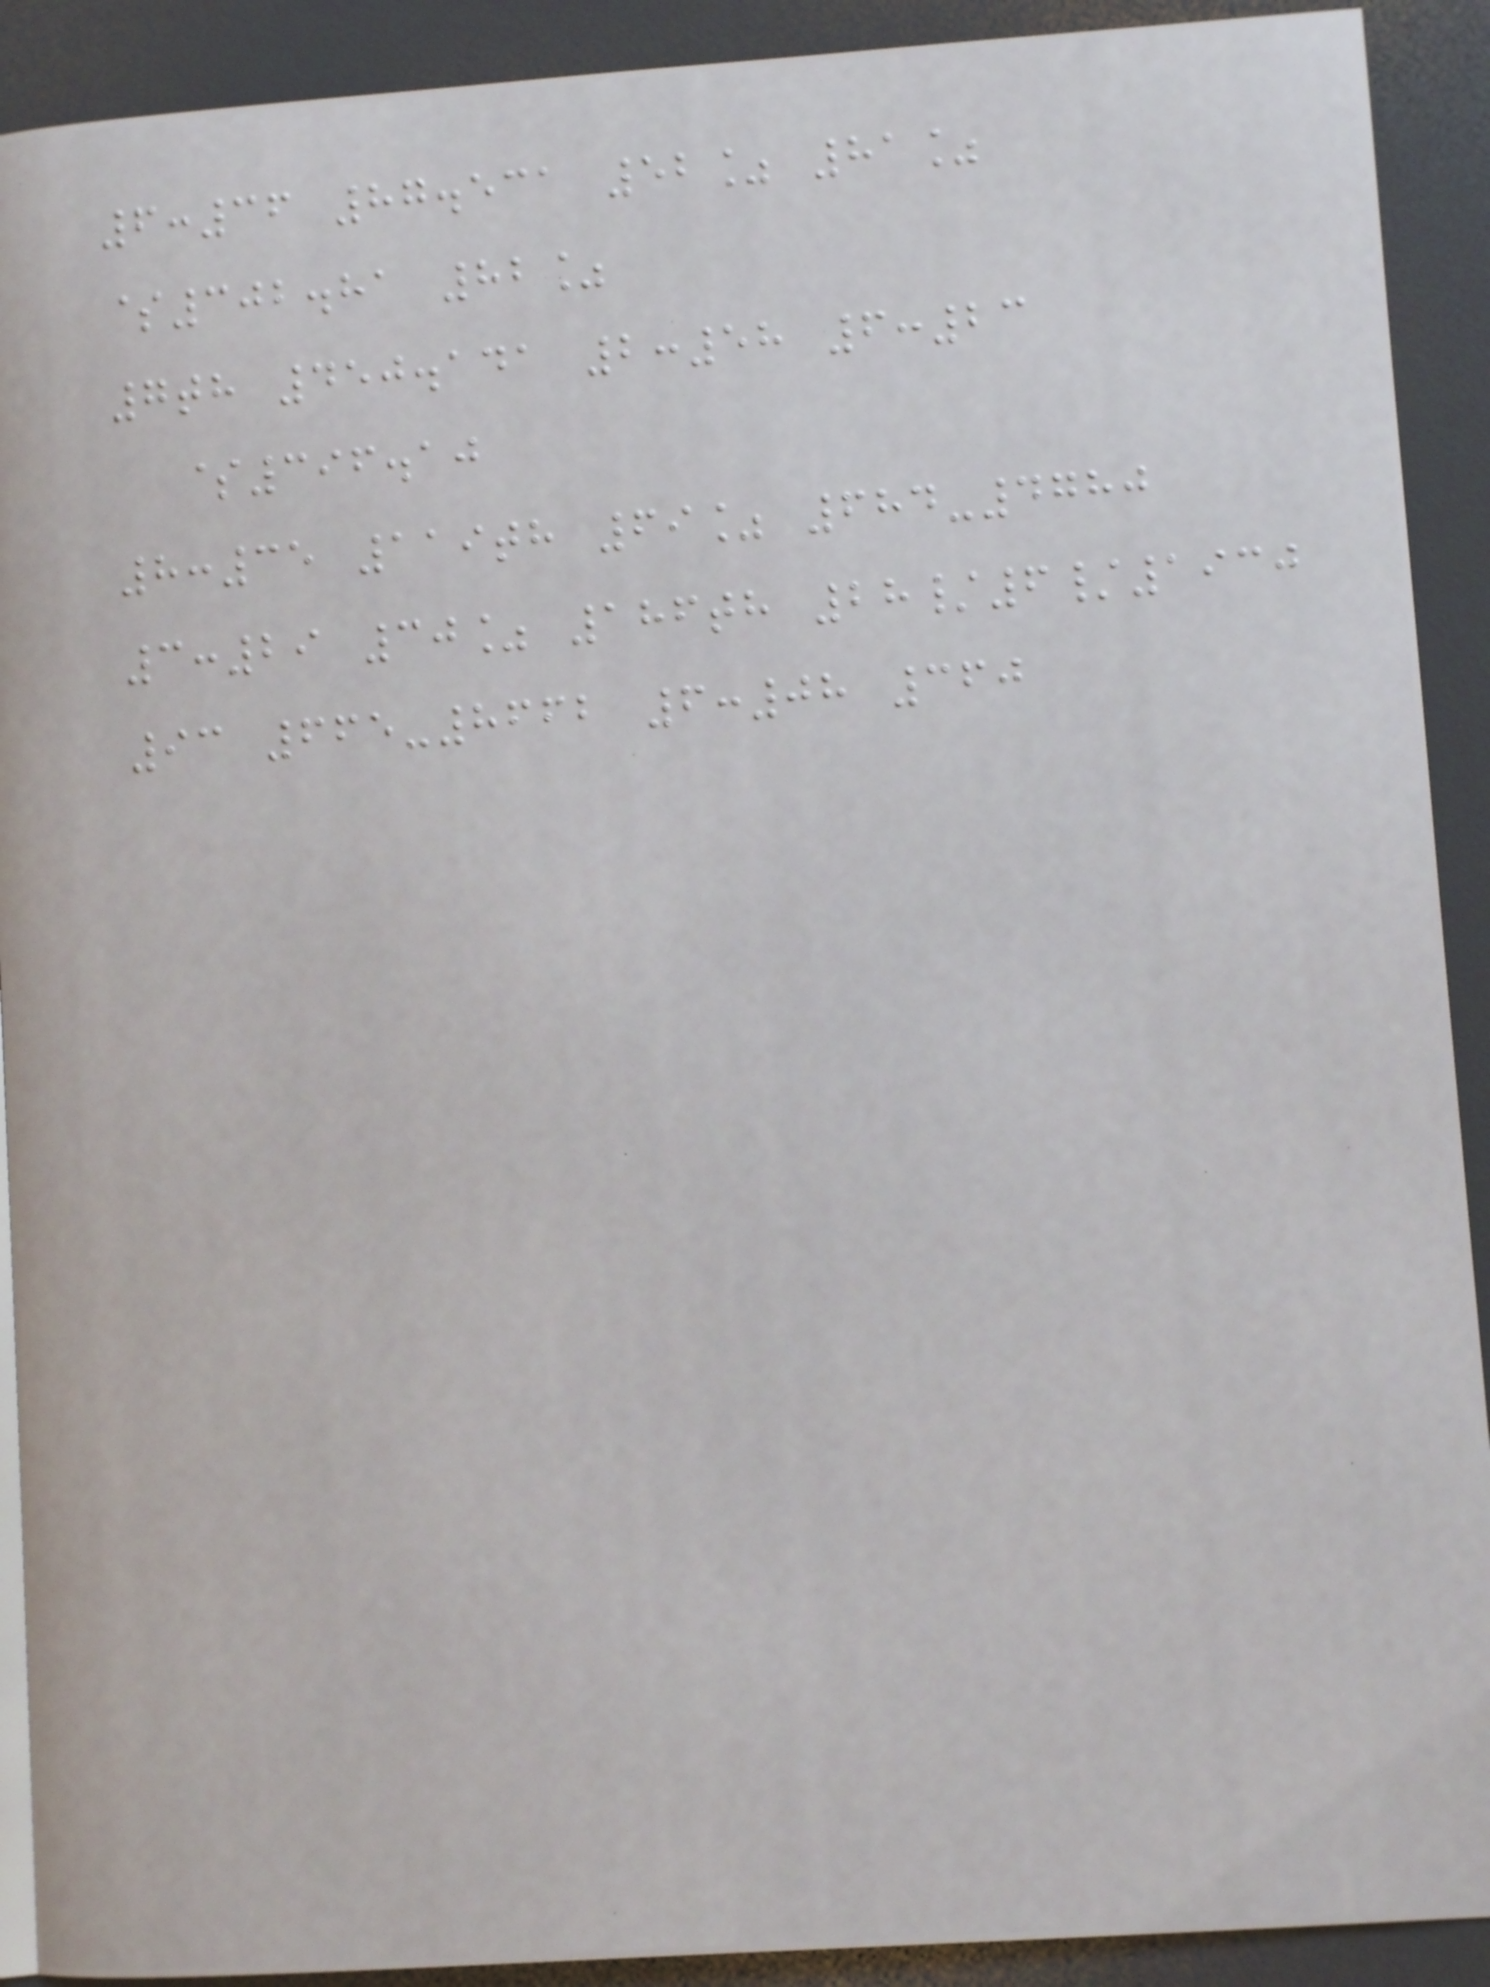6:36 87.531 52% 81%
$302.81 82%
7th 450.141 2:58 6:23
$396.10
8:35 119th 69% 684-4780
3:29 30% 186th 28/6/1930
93 665-8662 6:08 360
